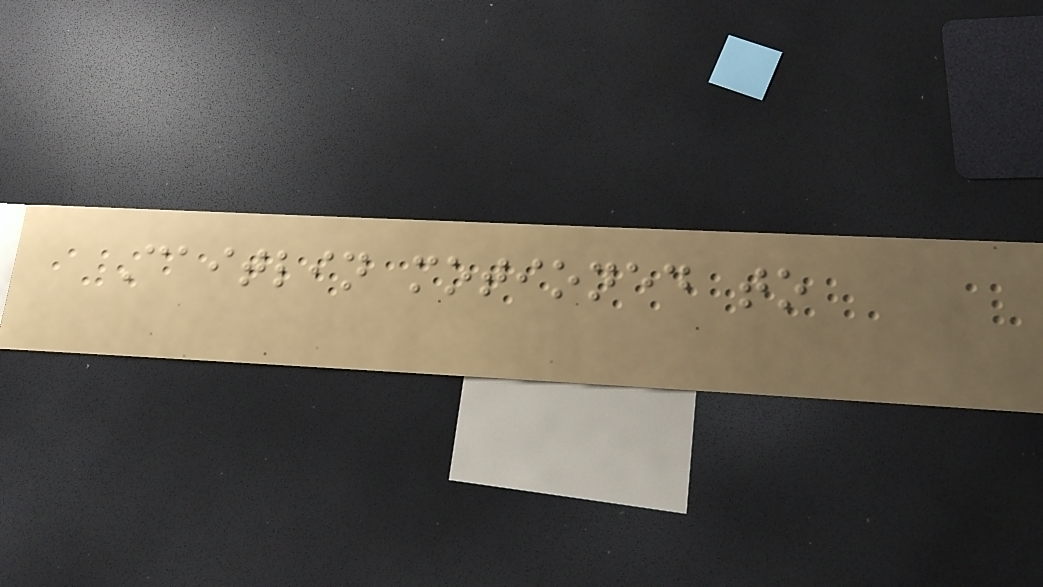Caitlin motioned to
